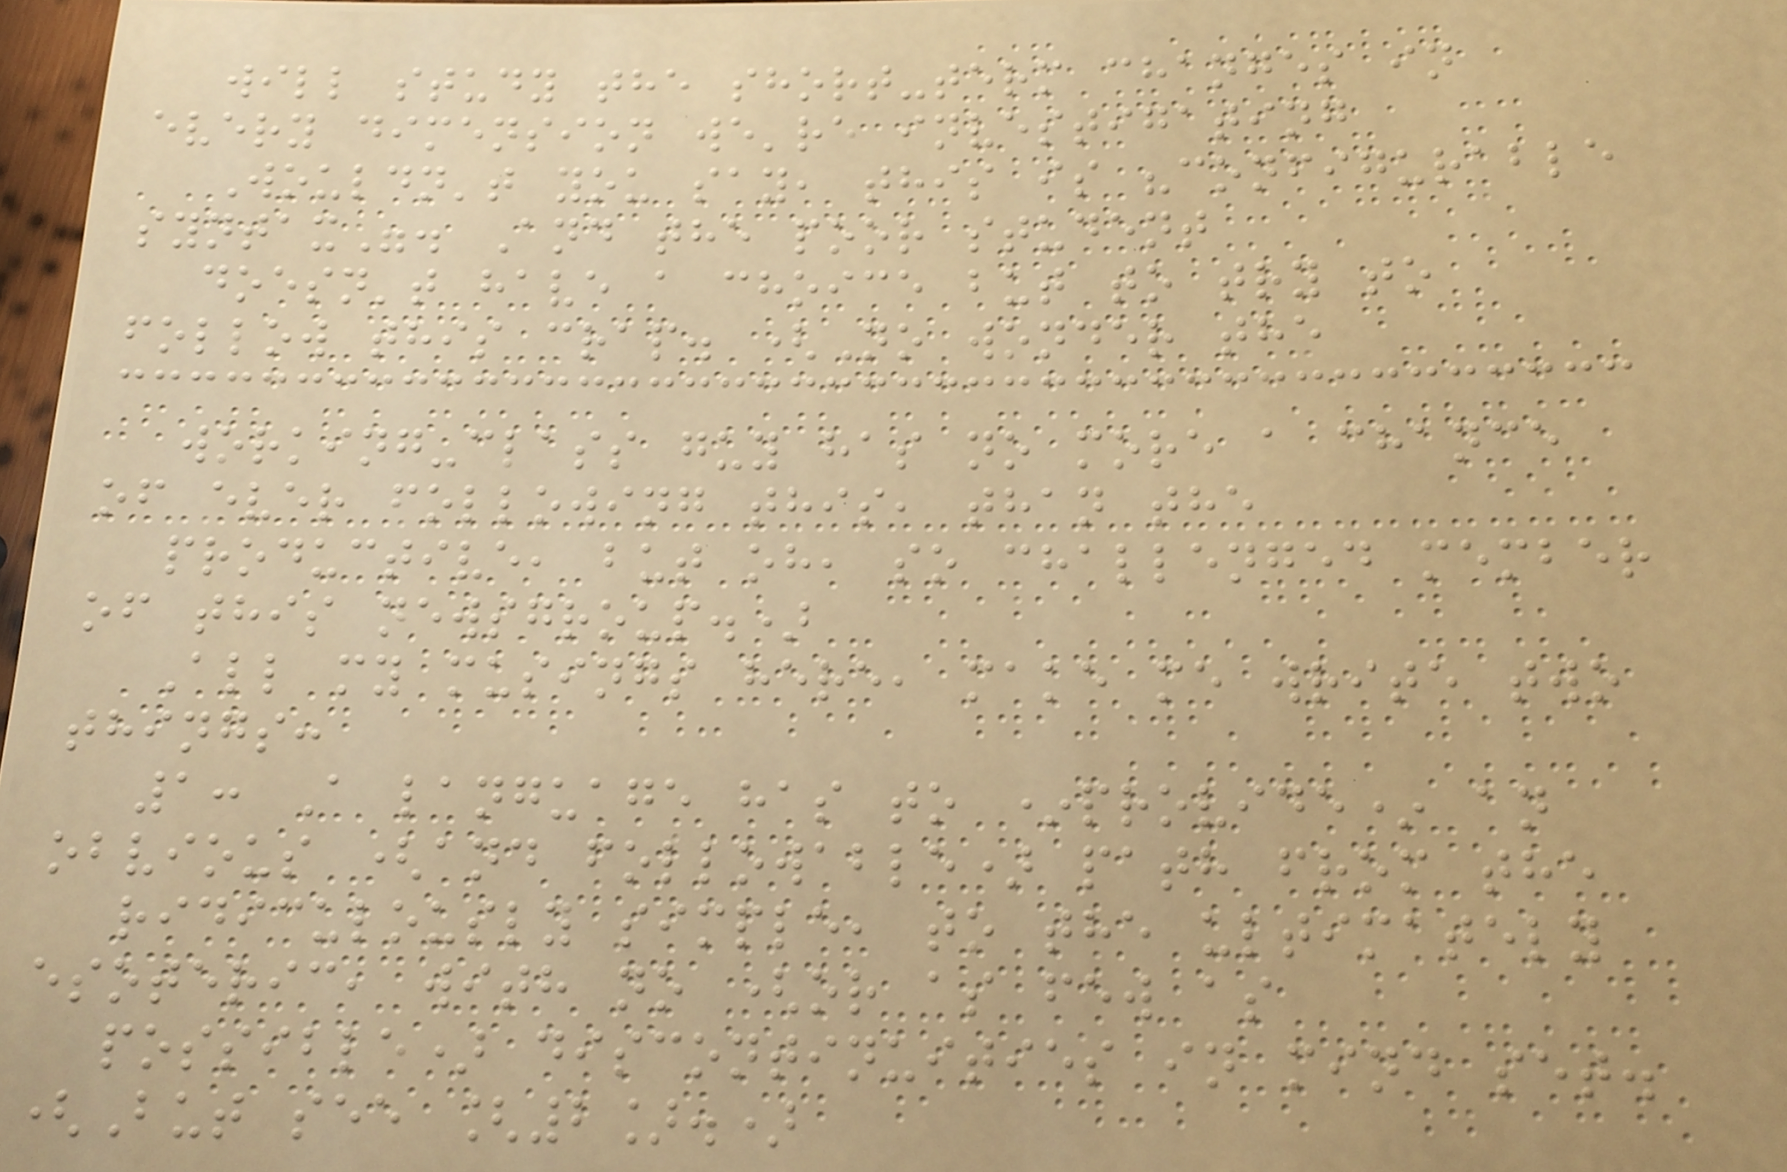will study the short-term changes in
every dimension we're investigating
Wouldn't you say, this is "configurable
syntax". And the poor student
doesn't have a choice but to try to
follow this crap. (No wonder the
working-class guy has no more a chance
of ever following this, than the
productive, but oh, so challenged member
of this newsgroup.)
All my musings here, make me write two
things:
1: A language has to *provide* an
obvious (and followable) path from the
ridiculously simple, to the ultimately
esoteric, with no (or as few as
possible) discontinuities in mind set.
(But see [2].)
